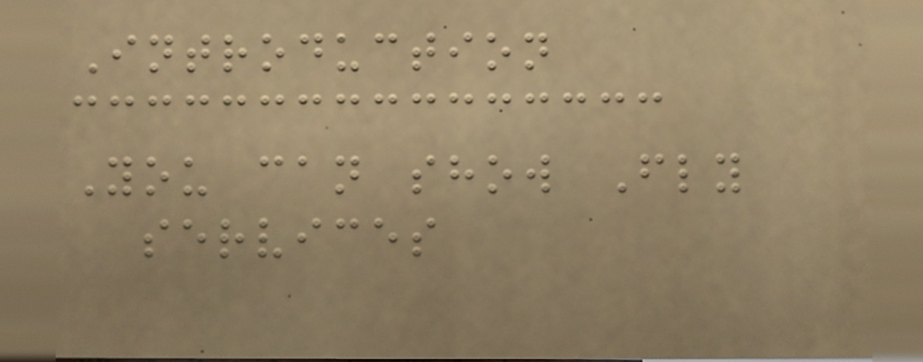Introduction
You can show Fly
services
